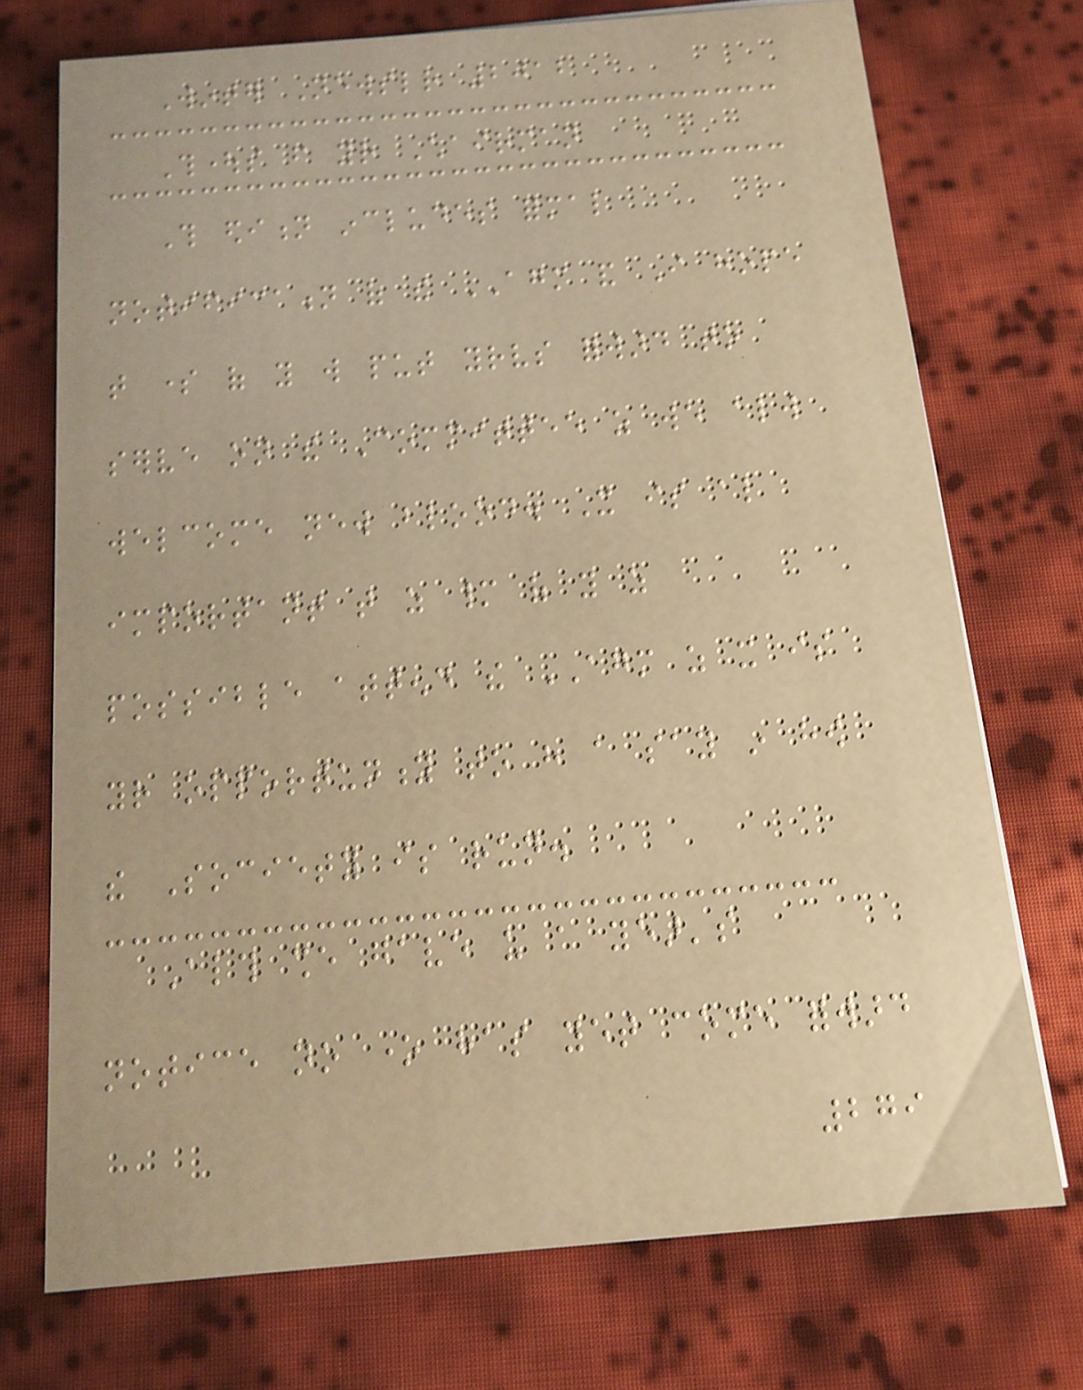Winter Newsletter 2012
Thoughts from your Chairman
This edition includes formal
notification of the AGM and I hope
that some of you will put yourselves forward to
serve on the Committee as we always
welcome new blood. It is also
important that as many of you as
possible attend the AGM as it is
your opportunity to have a say in how
the Society is run.
Although she gave us a year's
notice no one has yet come forward
279
